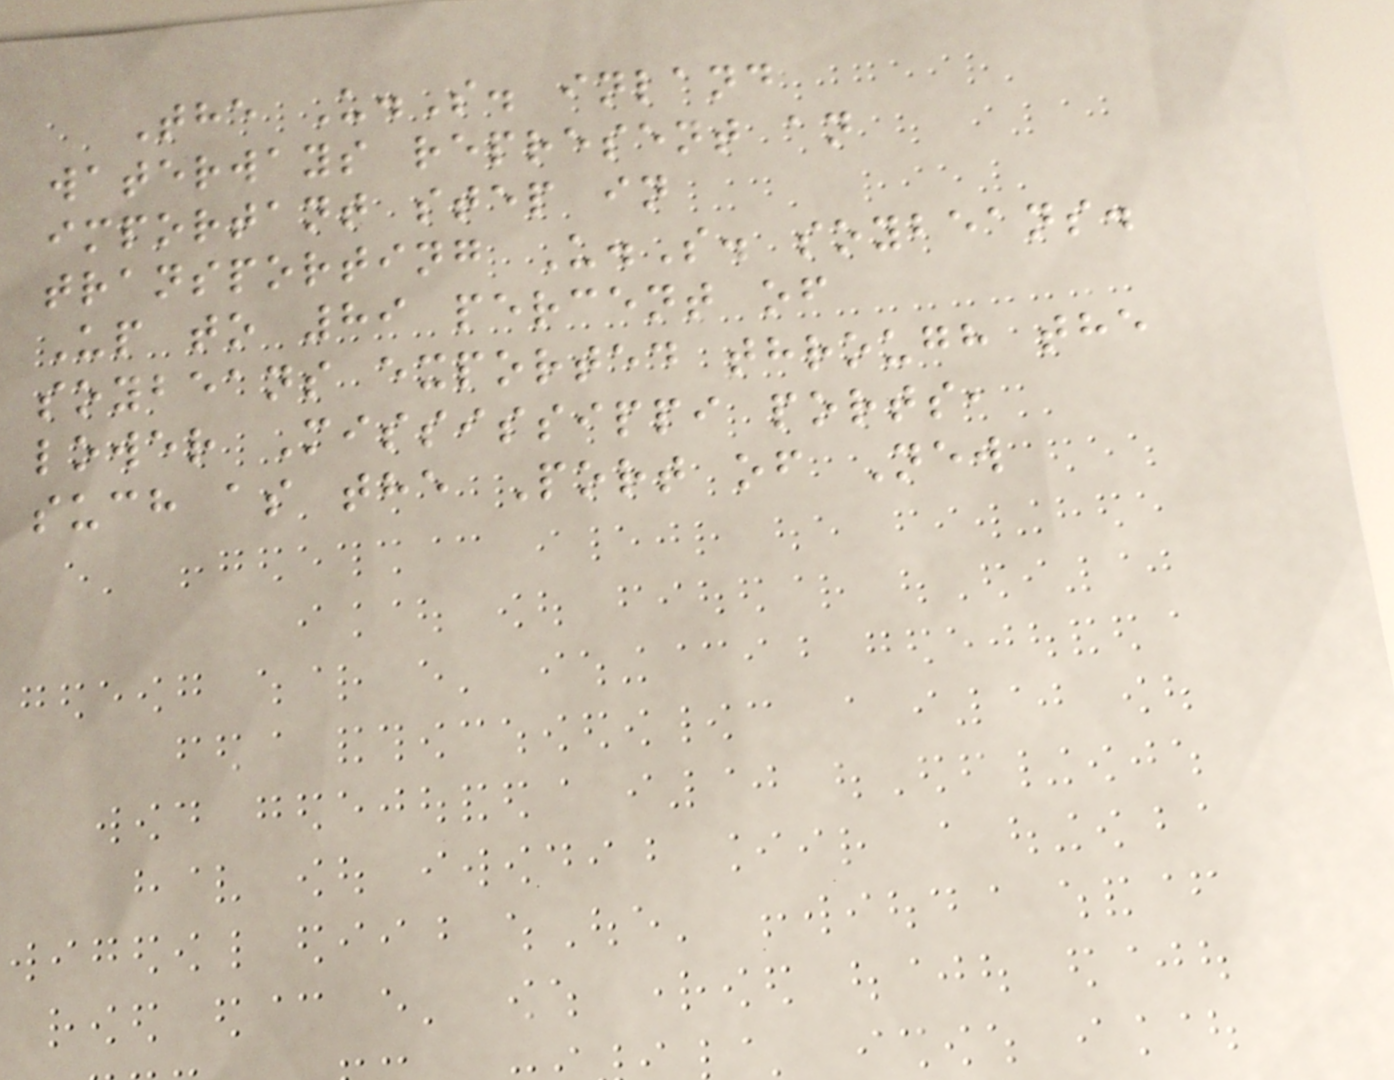The U.S. inland
waterways represent an
important step in
transporting U.S. soybeans.
Up to 89 percent of
soybeans exported through the
lower Mississippi ports,
such as the Port of New
